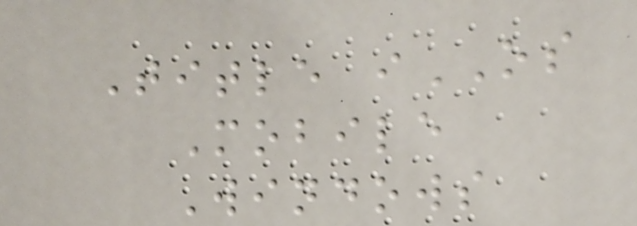Title iOS
Mobile
Windows
